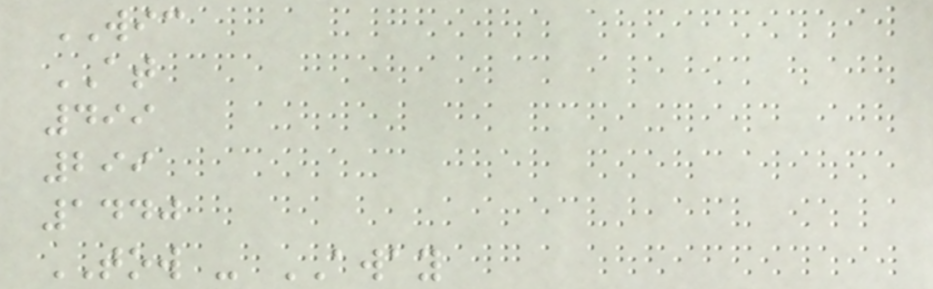WIC
AT
499
299
1440
TOW - AWAY
